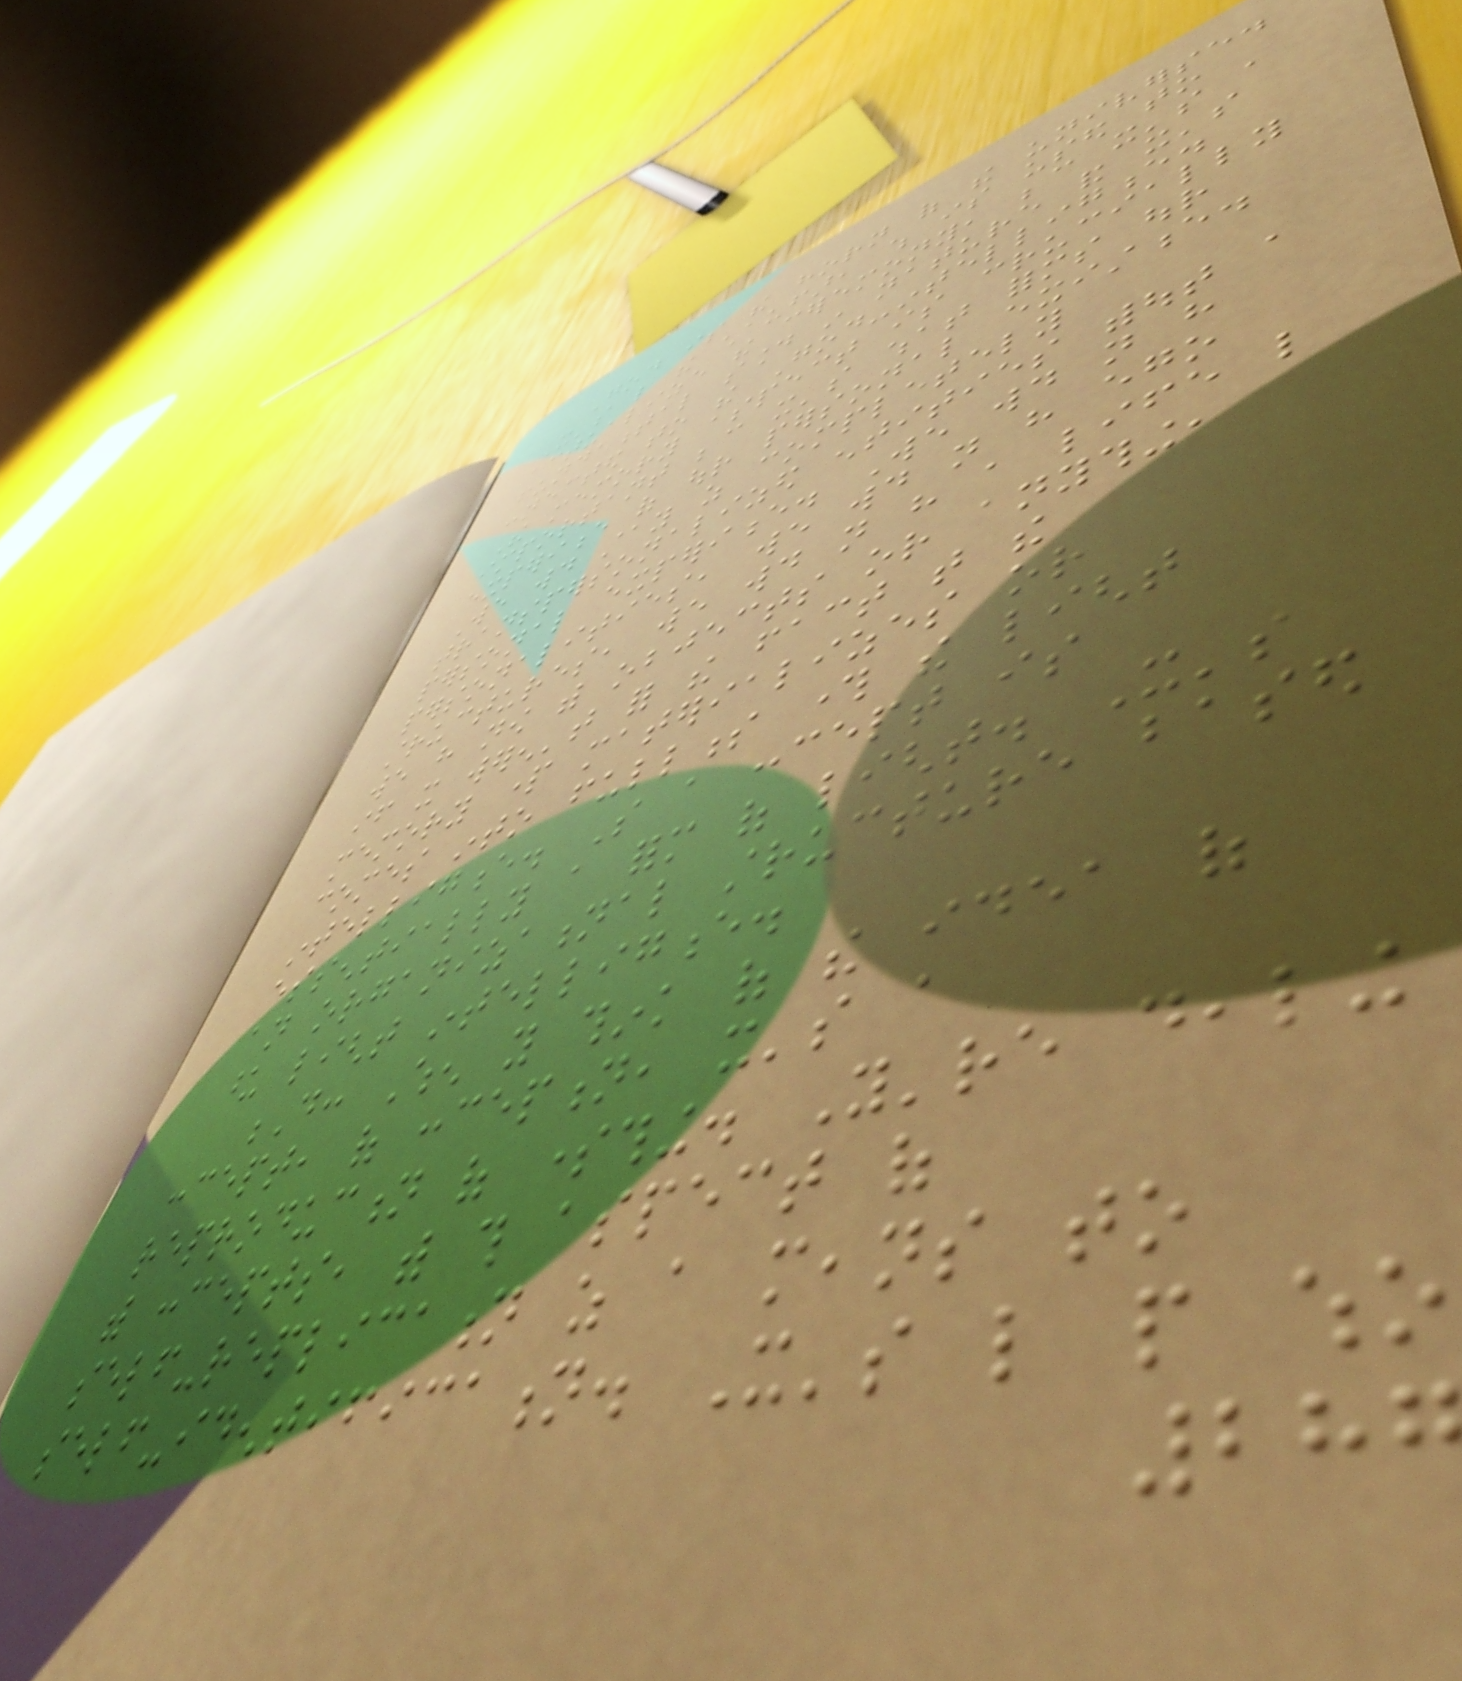God is the horn of the universe.
It's like the chaufar, which is used to
actualize the ceremony, because it's a
fundamental sound in nature and it's
connected to the God-intelligence.
The memory aspect is crucially
important because it's what forms our
experience of our personal existence.
We would stay as completely
transpersonalized entities without a
personal experience. We would not have
personalities, we would not have ego
structures, we would not have a life like
we have now with objects or anything,
if it weren't for the fact that the
memory part materializes or
comes into fullness through the light
intelligence. So a concept is
essentially a form of light. It's
an organizational structure based
upon light intelligence.
D: When you think of the idea of
concept, of conception, it's a
reproduction of something. You're dealing
with concepts, with this aspect of
self-replication as a means to
self-identification. It's like people who
287
